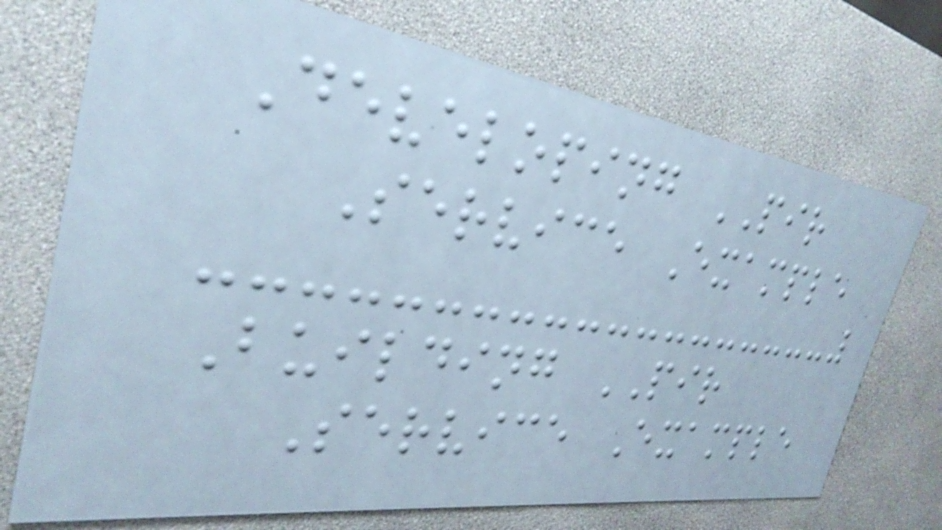Developing PIR
Service Example
Building PIR
Service Example
